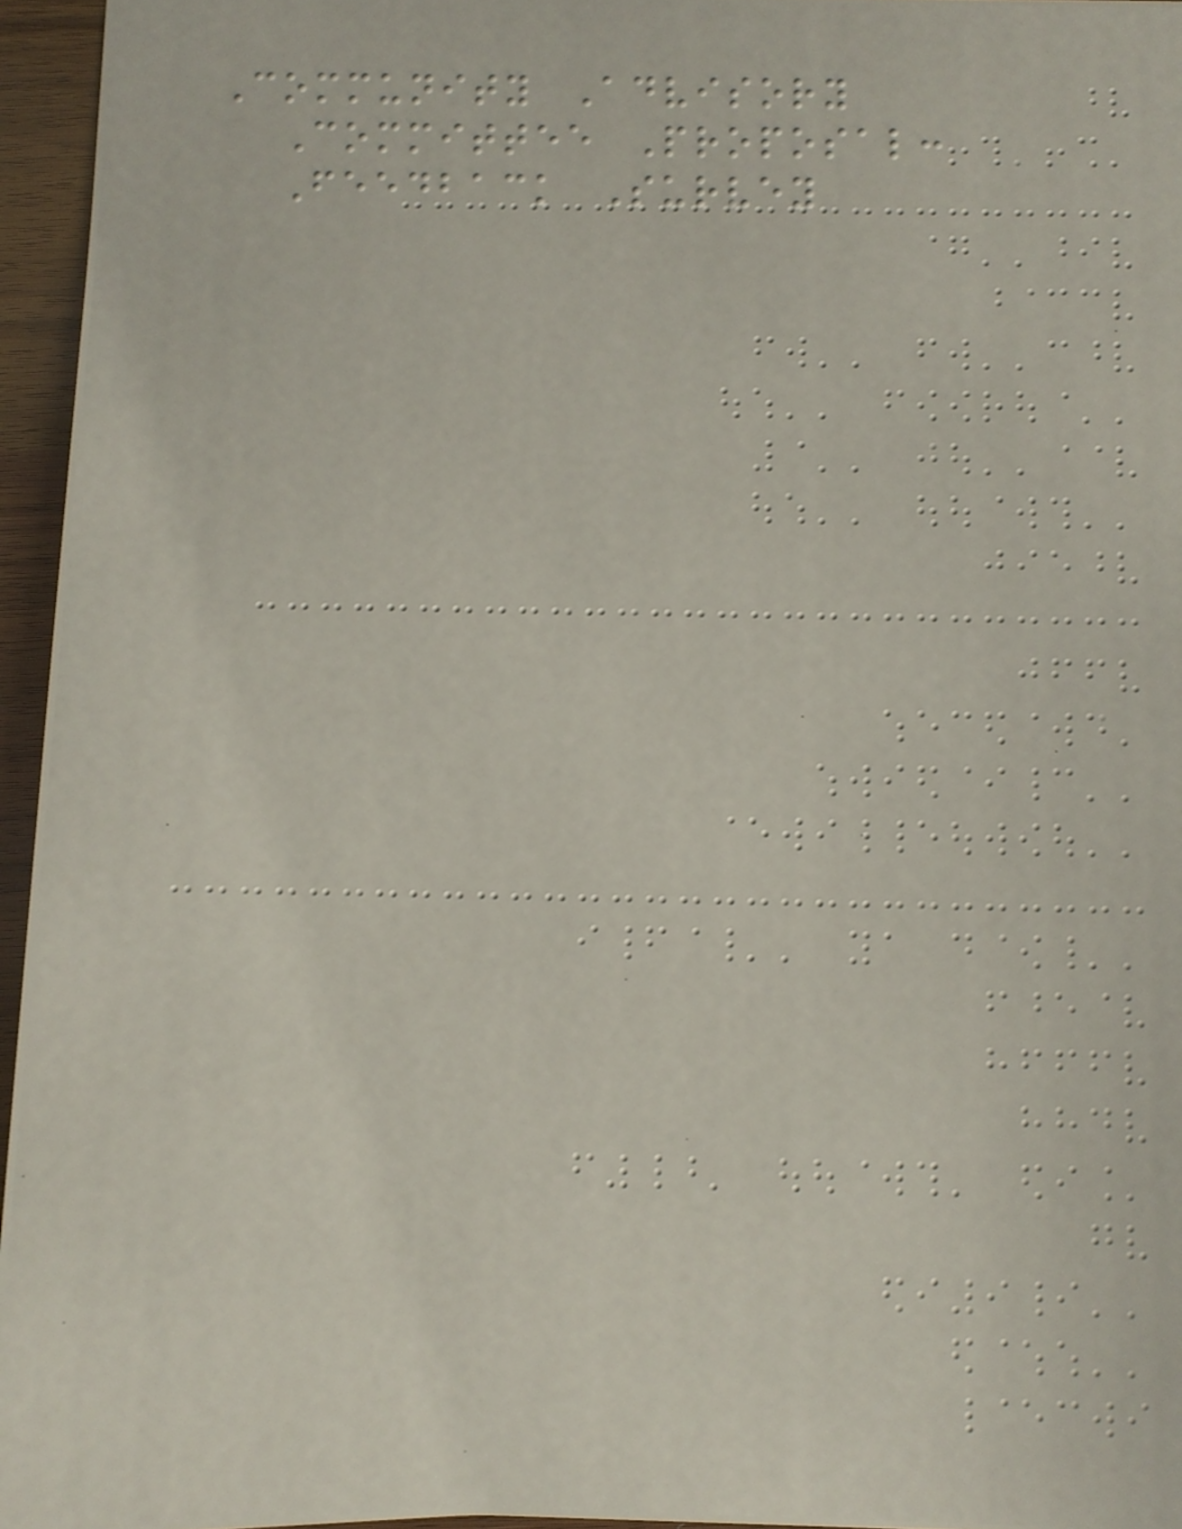Community Advisory
Committee Proposal:
Feedback Survey
